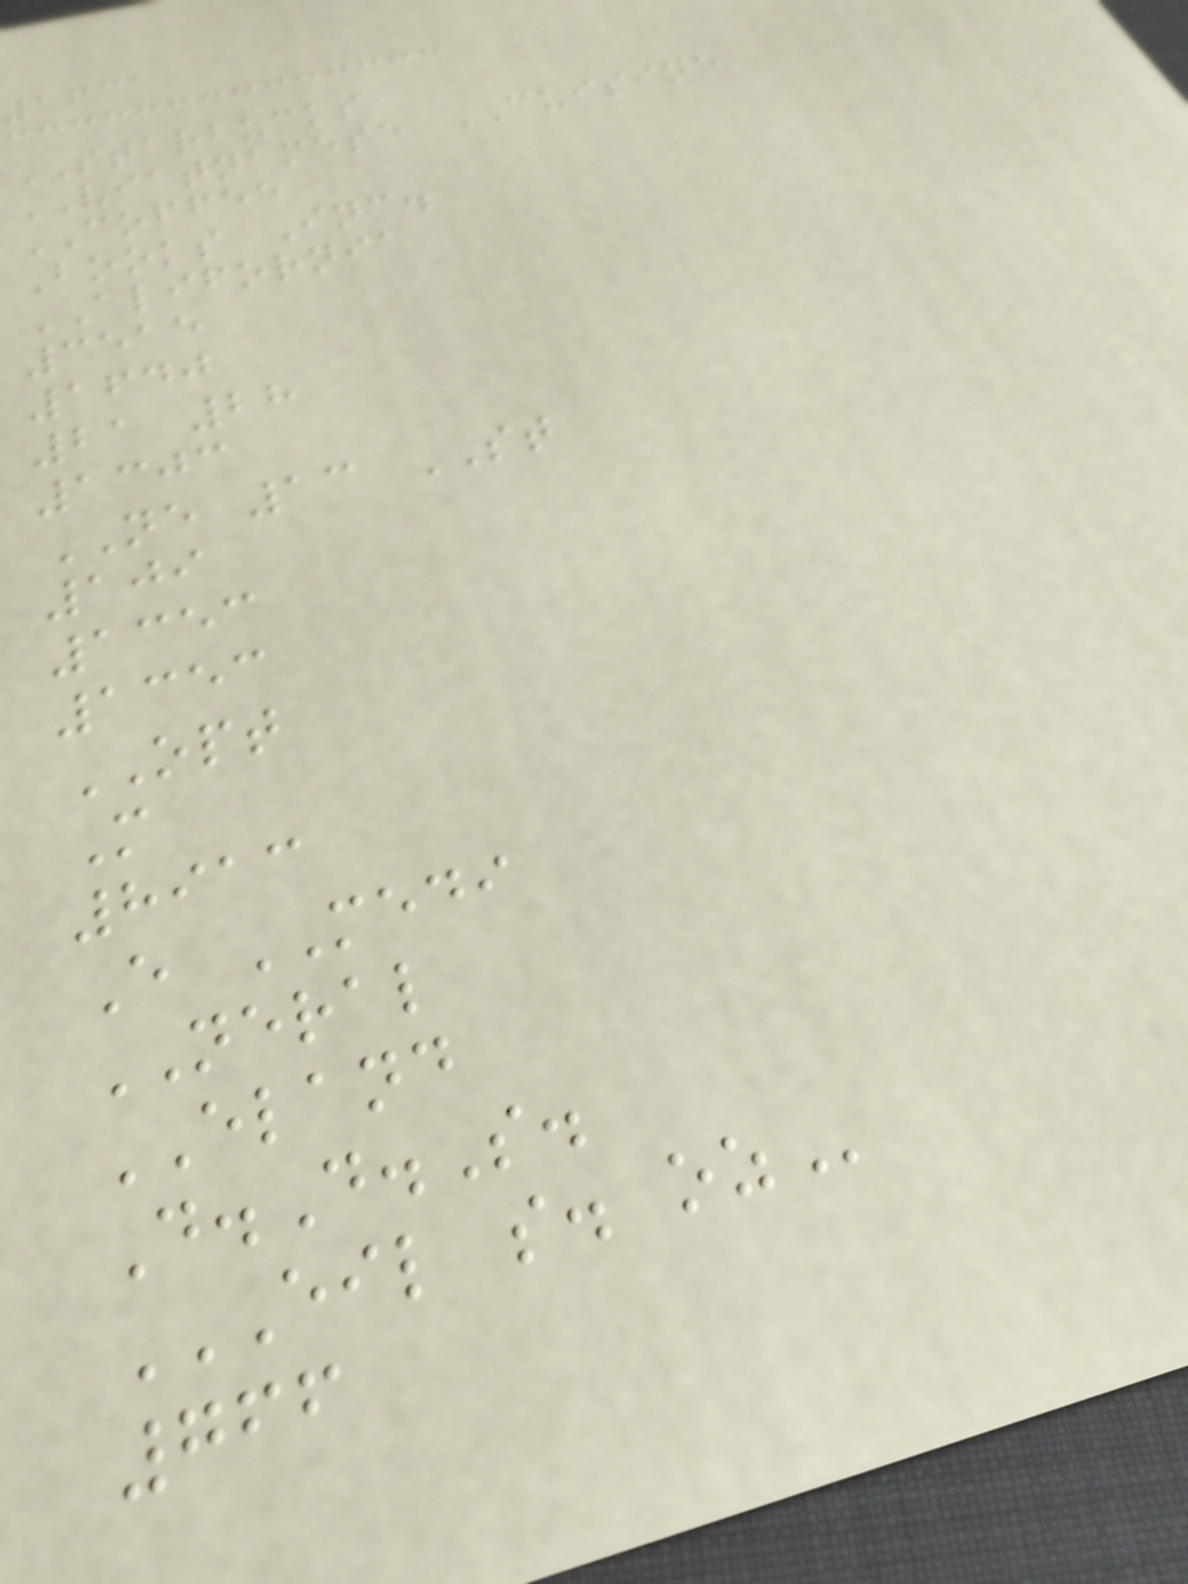1631
STARBUCKS
VIATNAMESE CUISINE
COFFEE
Books Inc.
ALIFORNIA
3515
1640
21 28
1303
NE 13 ST
109
1353
1353
OPT
M
8913
E MEDI
NERAL
ELAND
D.D.S.
EIL S. OZ
766
